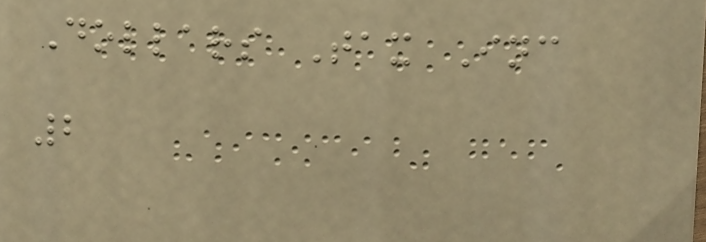Dollars Tax Inc
2
